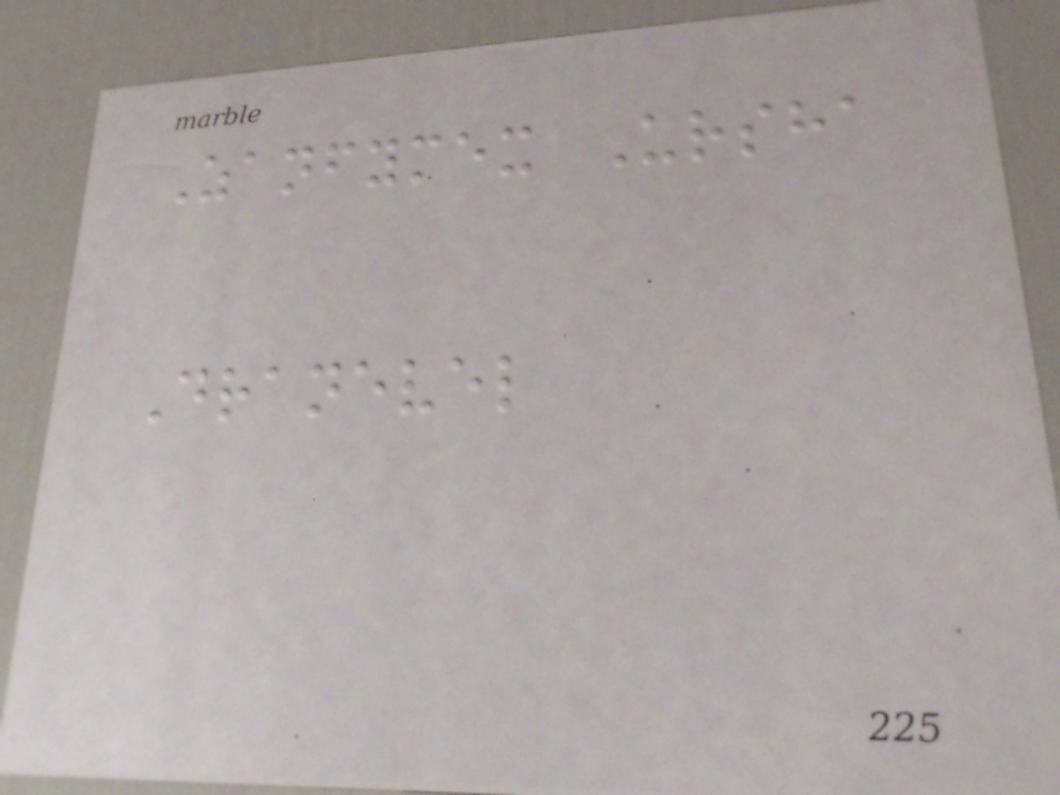Zanfymex Ursha
Dranevel
